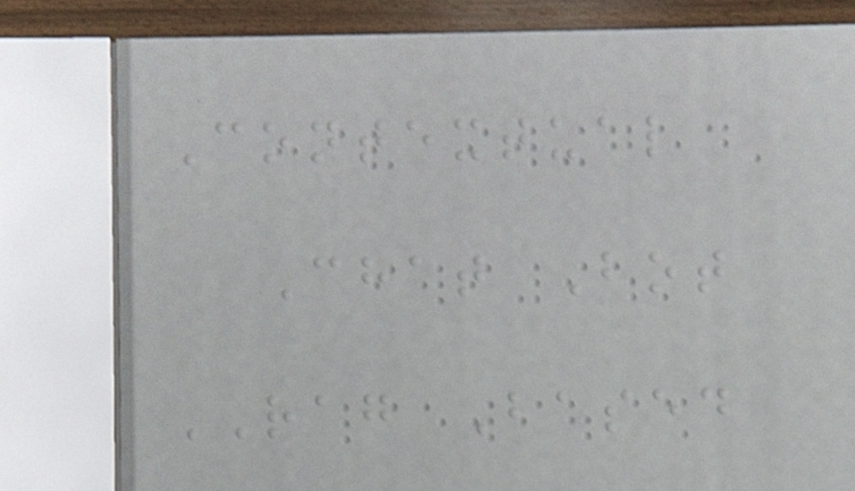Contextual
Chat Bot
RAG Based
